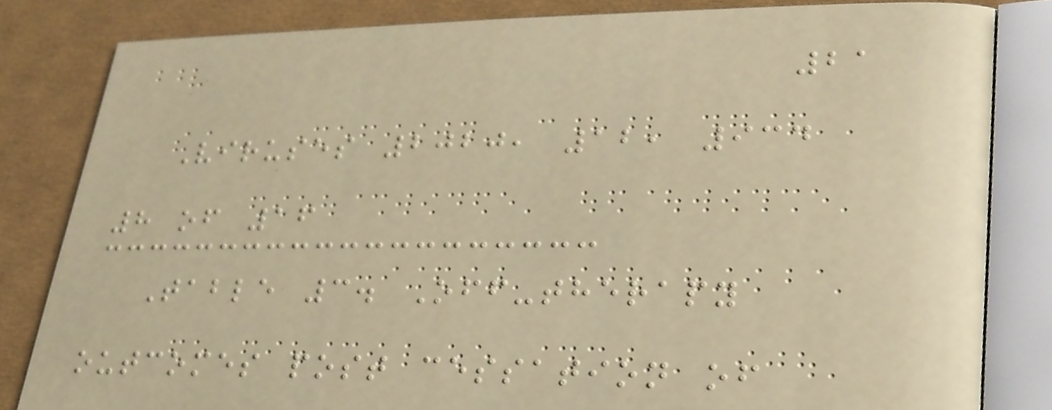21
Viruses 2020, 12, 934
8 of 16
Table 3. Off-therapy
outcomes post cessation of
